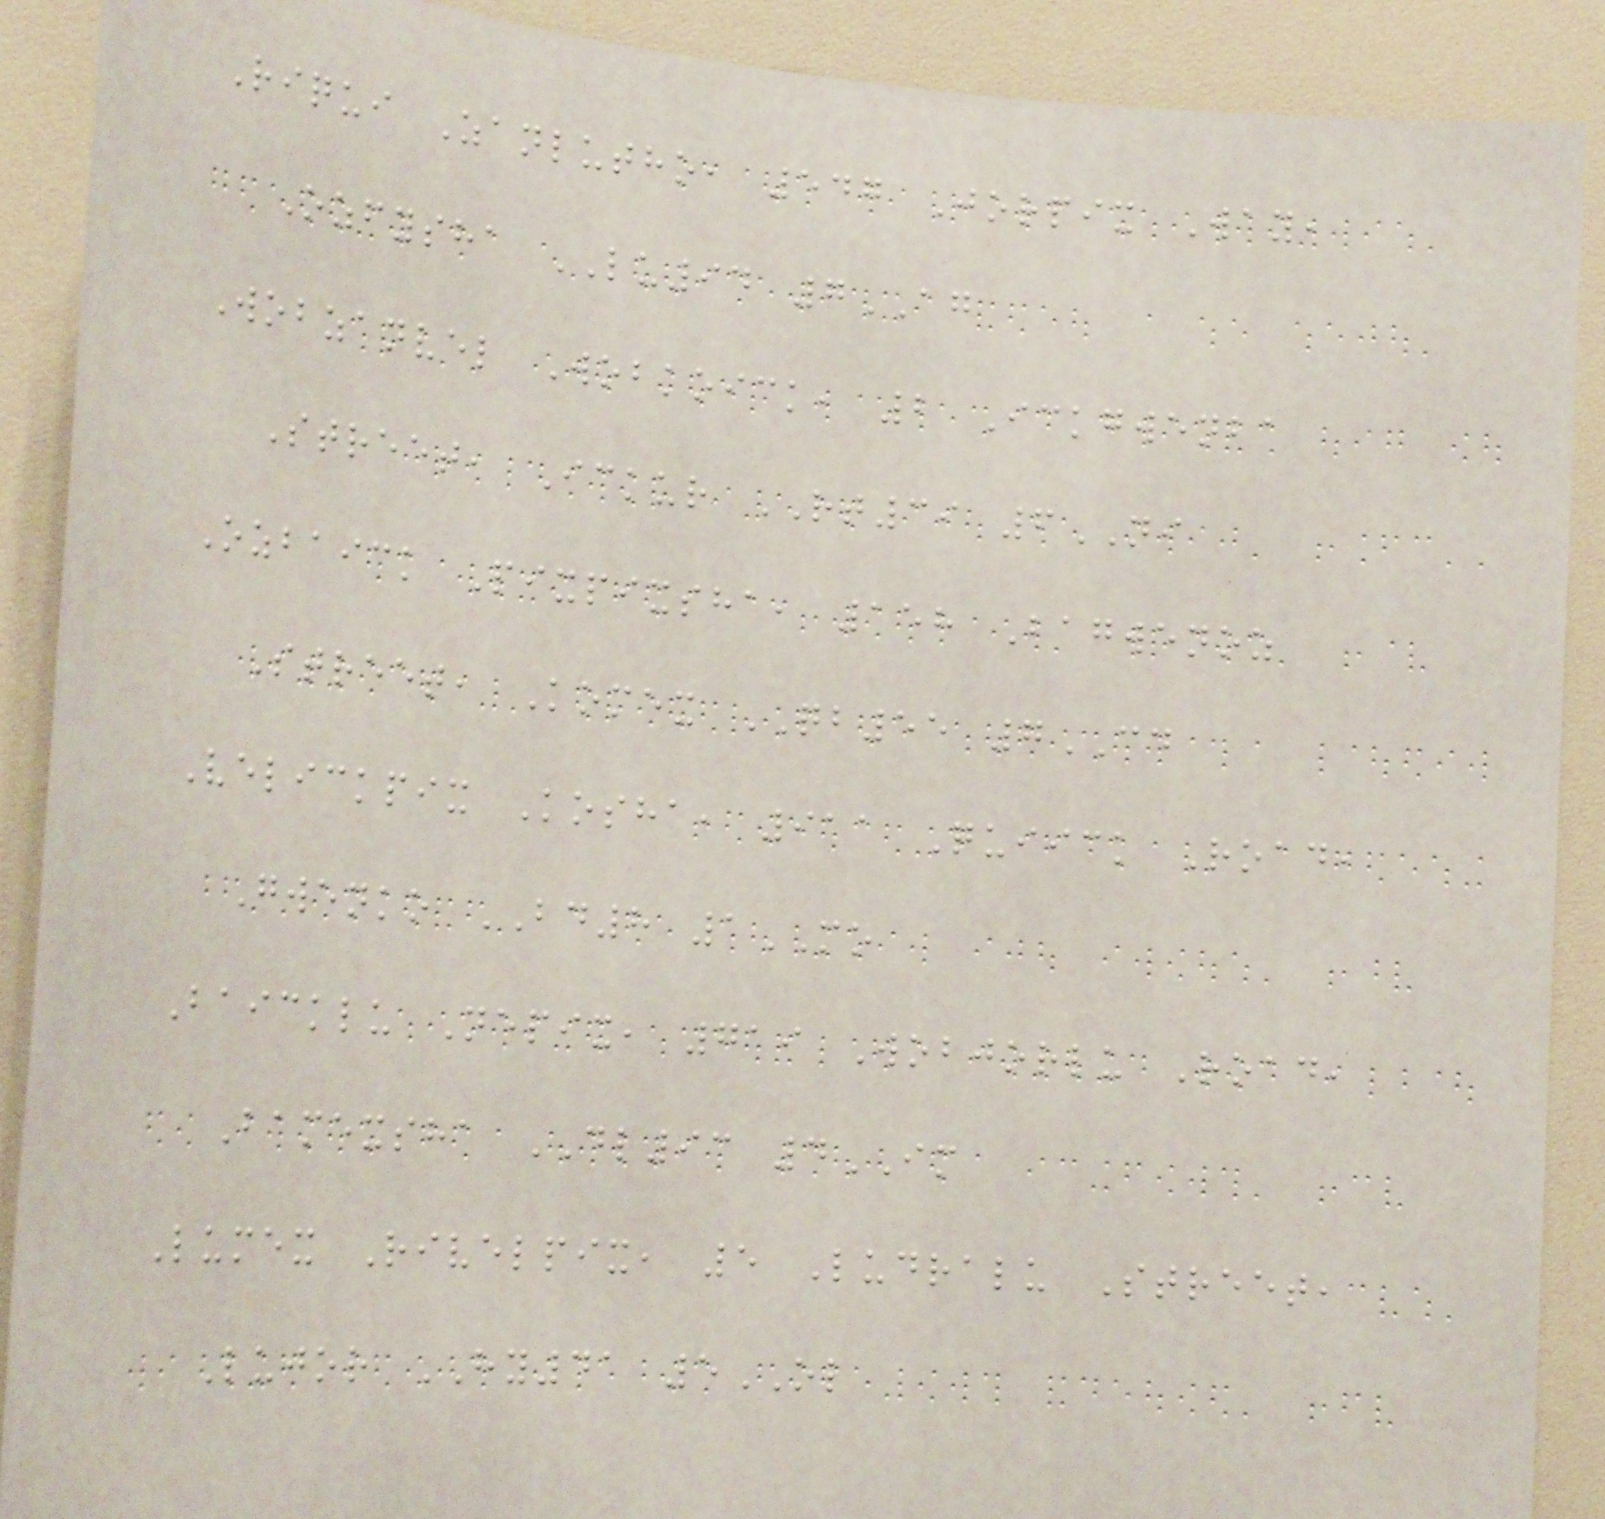Riqui Zanlutho, 547 Jorpix Way,
Ozfysha LU94 7AG
Wobzanvel Wobkoick, 2 Ickgwenba
Street, Ickur RT39 6NI
Ozbaick Pixpixsha, 158 Bagwenoz
Street, Komex QB55 7CD
Velickpix Kosha, 911 Quiick Road,
Gwenko BD8 1MO
Baicklu Nepix, 719 Wobjorlu Road,
Bamexsha DL93 4IM
Lumex Rivelpix, 5 Ludralu Street,
Lujor HY41 5OL
